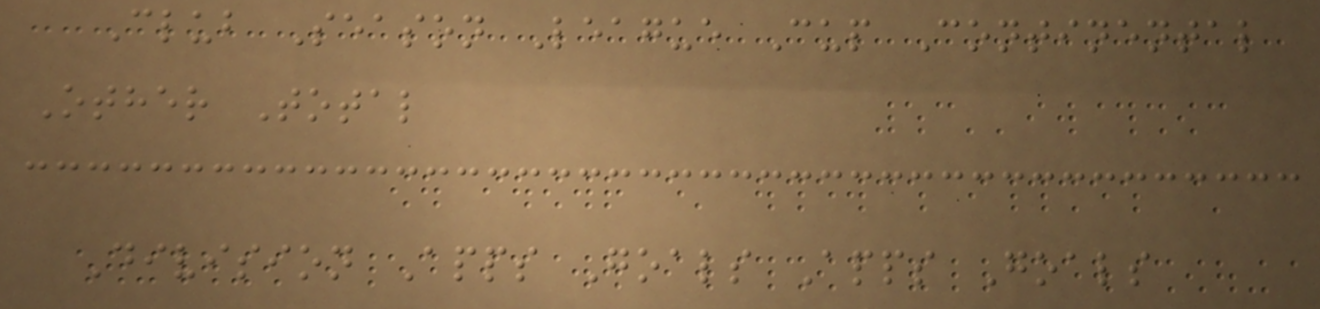Club Season League Cup Continental
Other Total
Division Apps Goals Apps Goals
